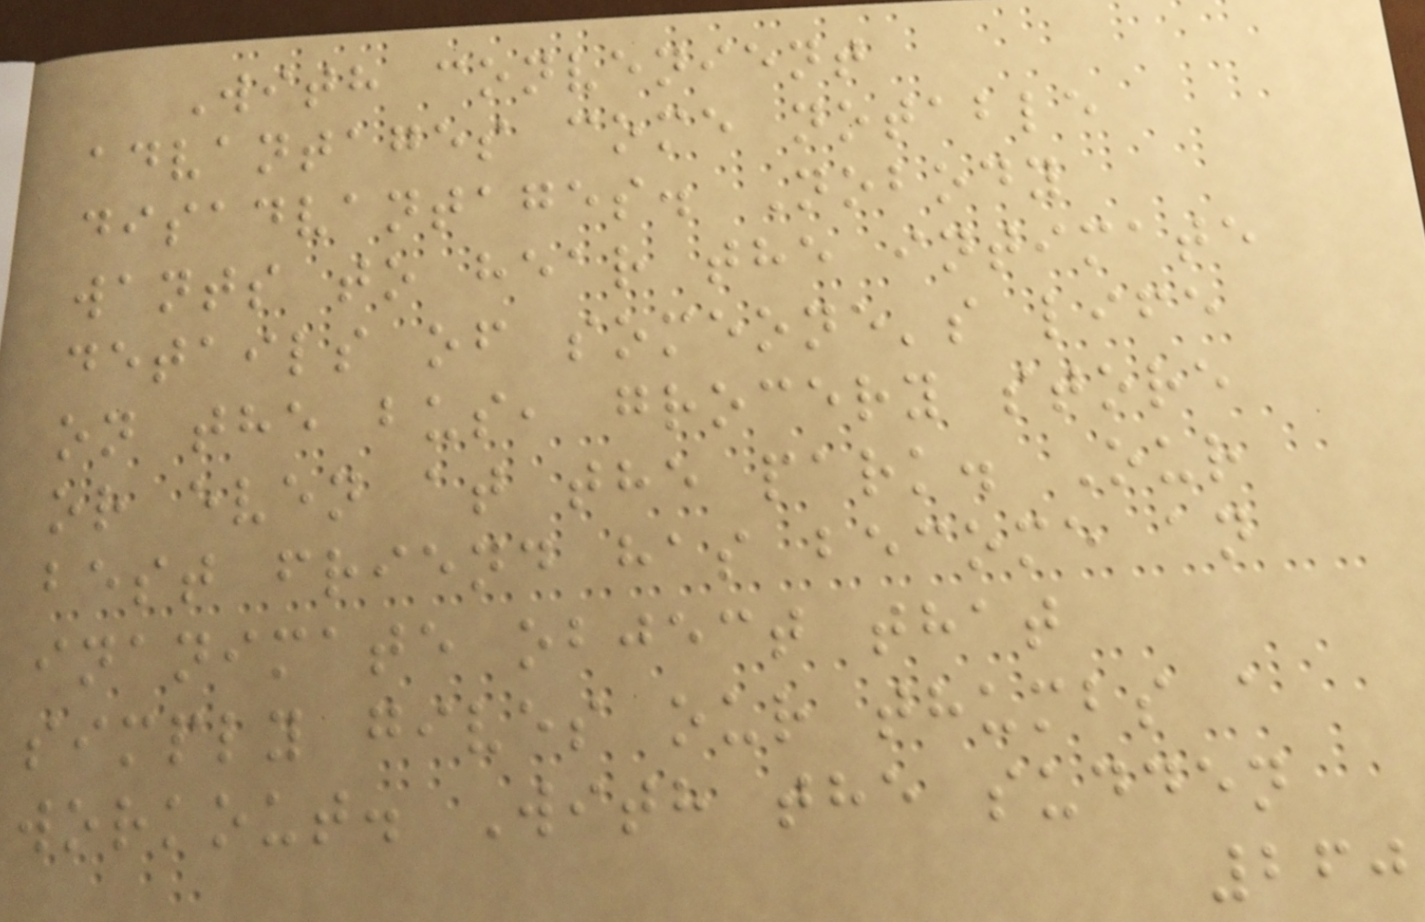With convenient
advantages come notable
disadvantages. Nobody
wants to hear the intimate
details of someone's life
on the bus, grocery store
or even at the park. Our
best friend has become an
inanimate object that
simply gives our thumbs a
workout. With the sudden
260
